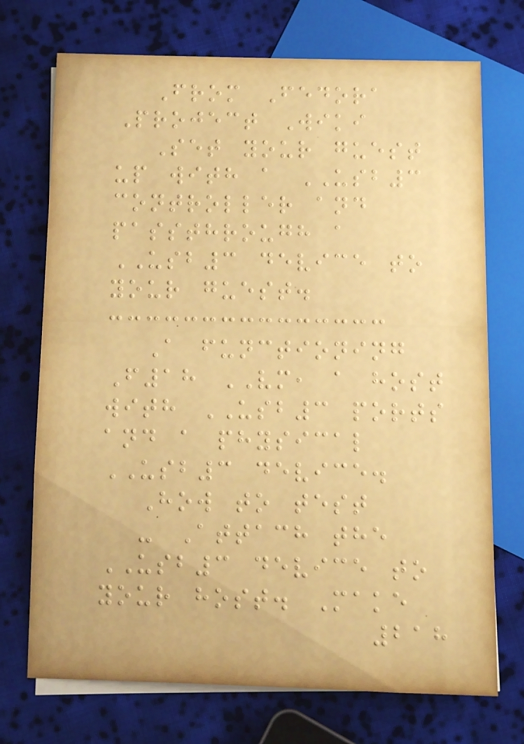From Fedora
Project Wiki
Set your guest
up with a USB3
controller and
passthrough a
USB3 device to
your guest.
A functioning
F18 VM, a host
with USB3 ports
and a physical
USB3 device.
How to test
- Attach the
USB3 device to
your host. Make
218
